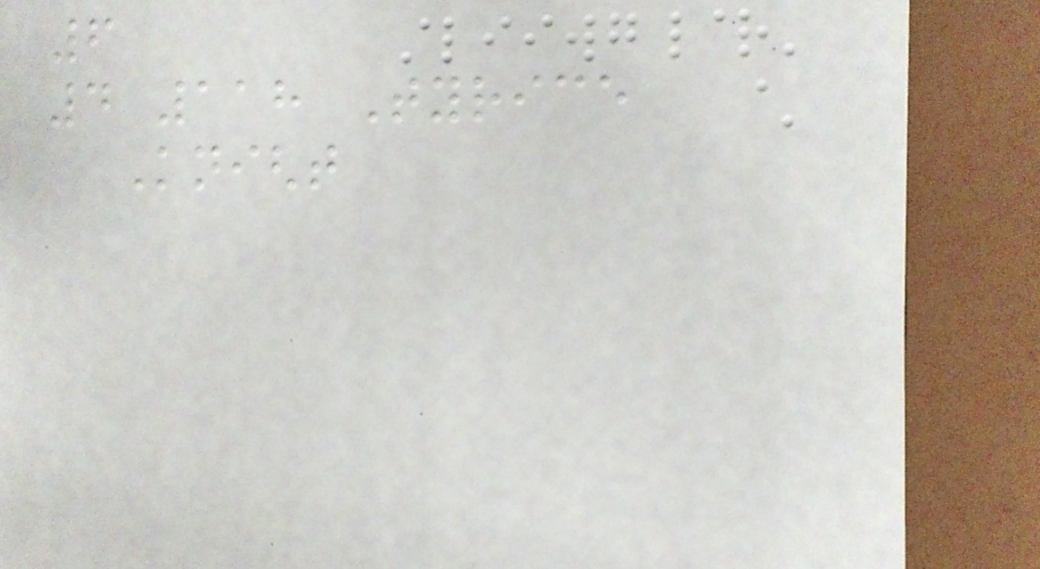6
4 118 Tyrice
Knight
